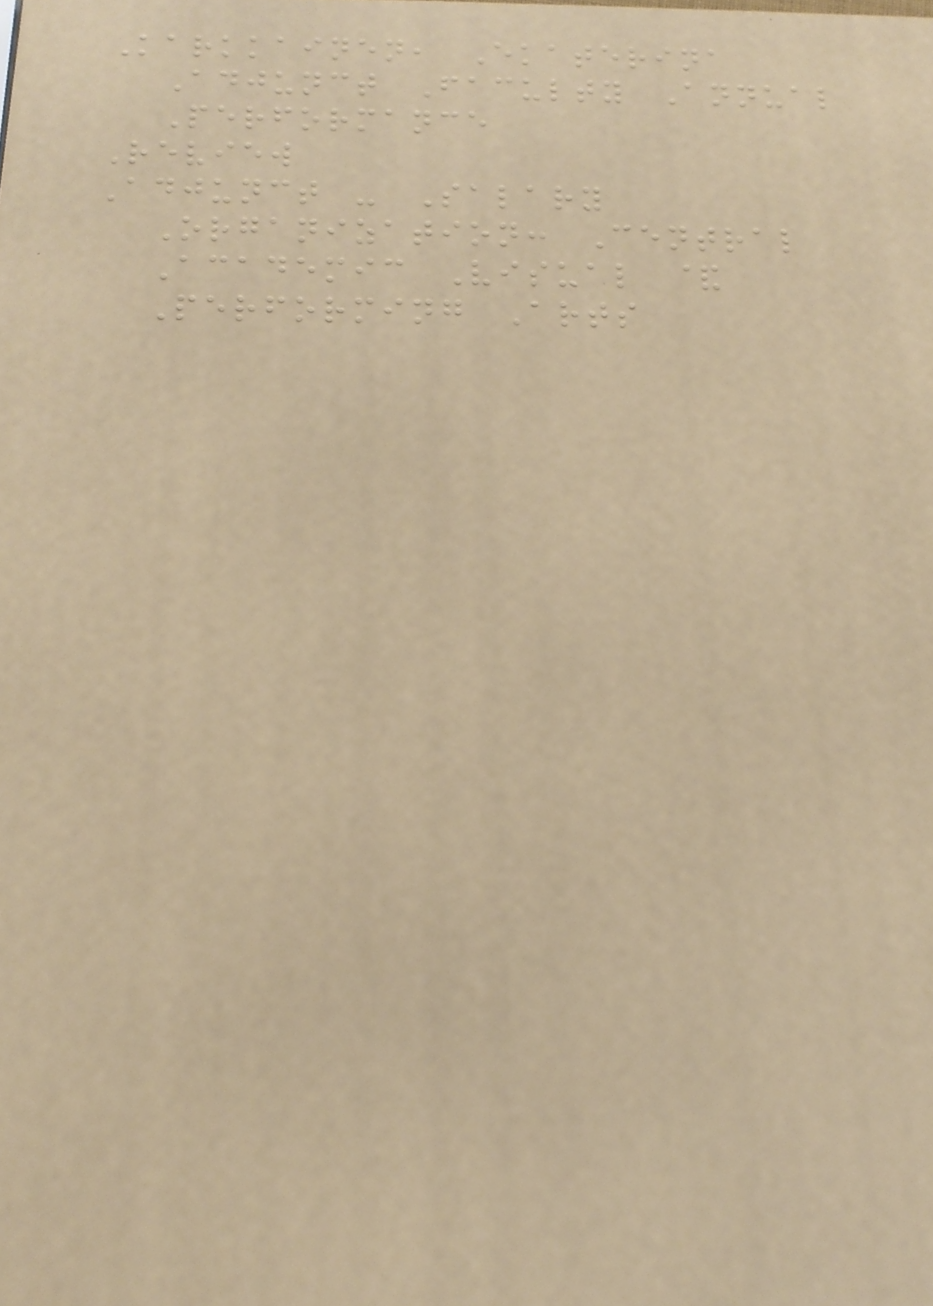Karkkainen, Ekaterina
Adjunct Faculty Annual
Performance
Review
Adjunct - Salary
Organization: Central
Academic Visual &
Performing Arts
